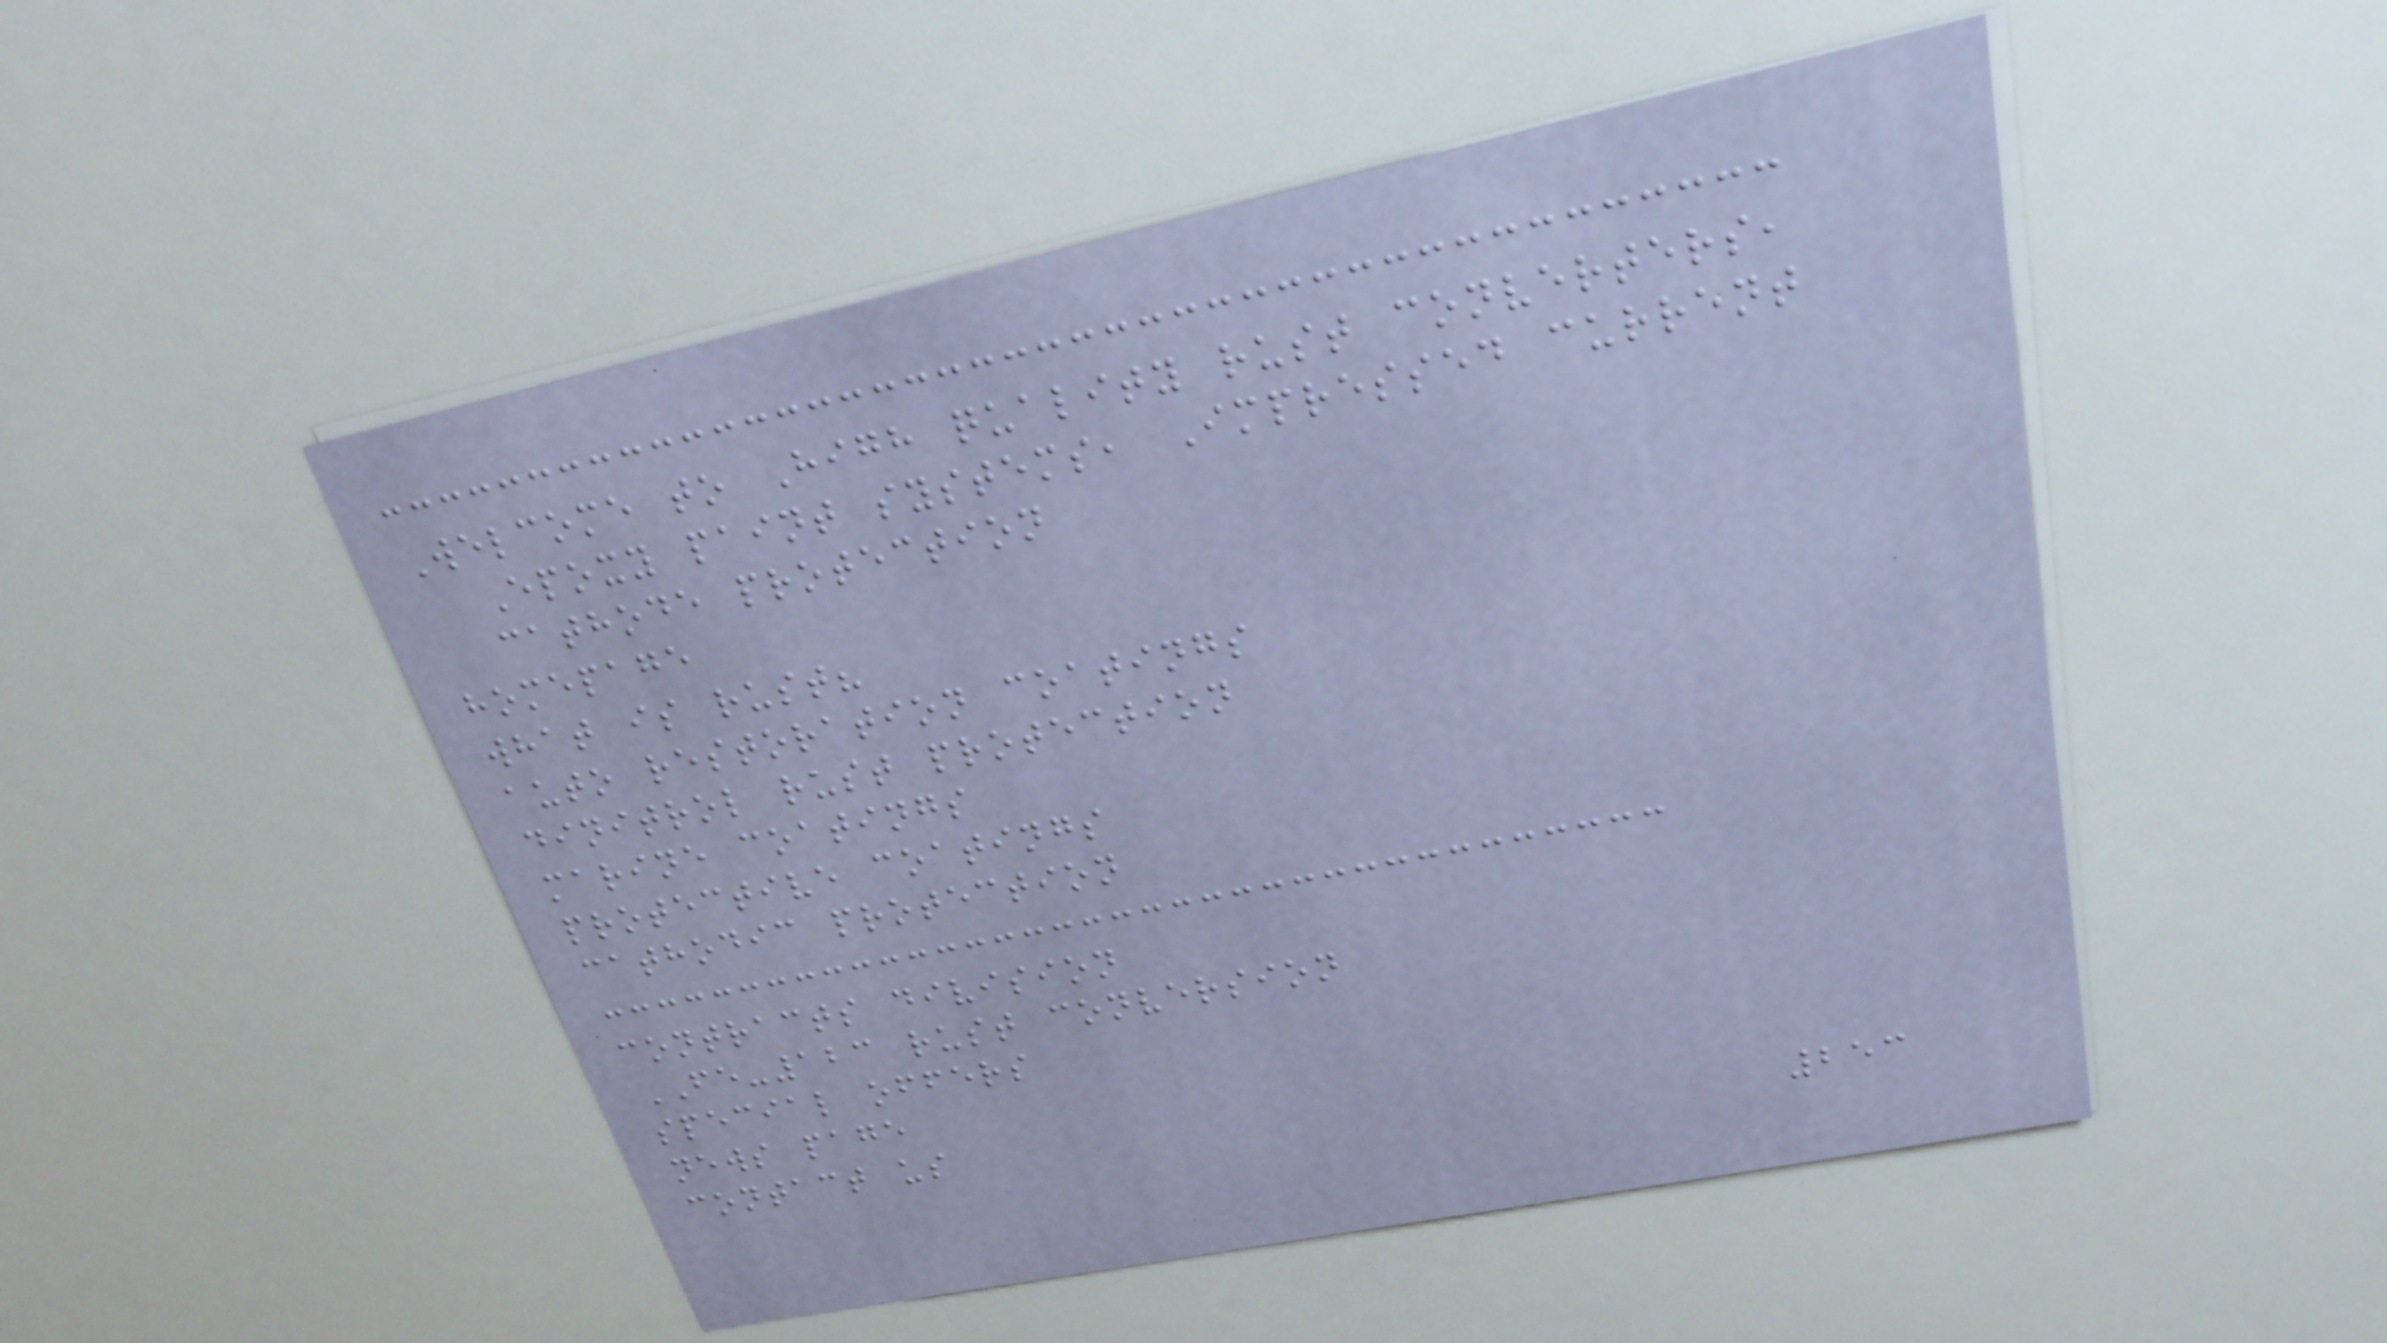Welcome to High quality rust converters,
Epoxy paint systems, Impressed current
cathode protection
homepage
what is rust?
auto restoration coatings
dinitrol rust protection
marine coatings
protective coatings
cathodic protection
contracts division
FE-123 rust conversion
special offers
news page
contact us
253
